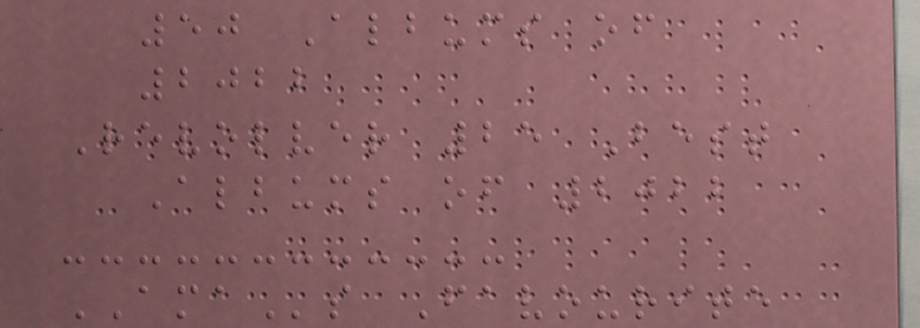50 Albums of
2022
Revolver 25 Best
Albums of 2022
AMAs Favourite
